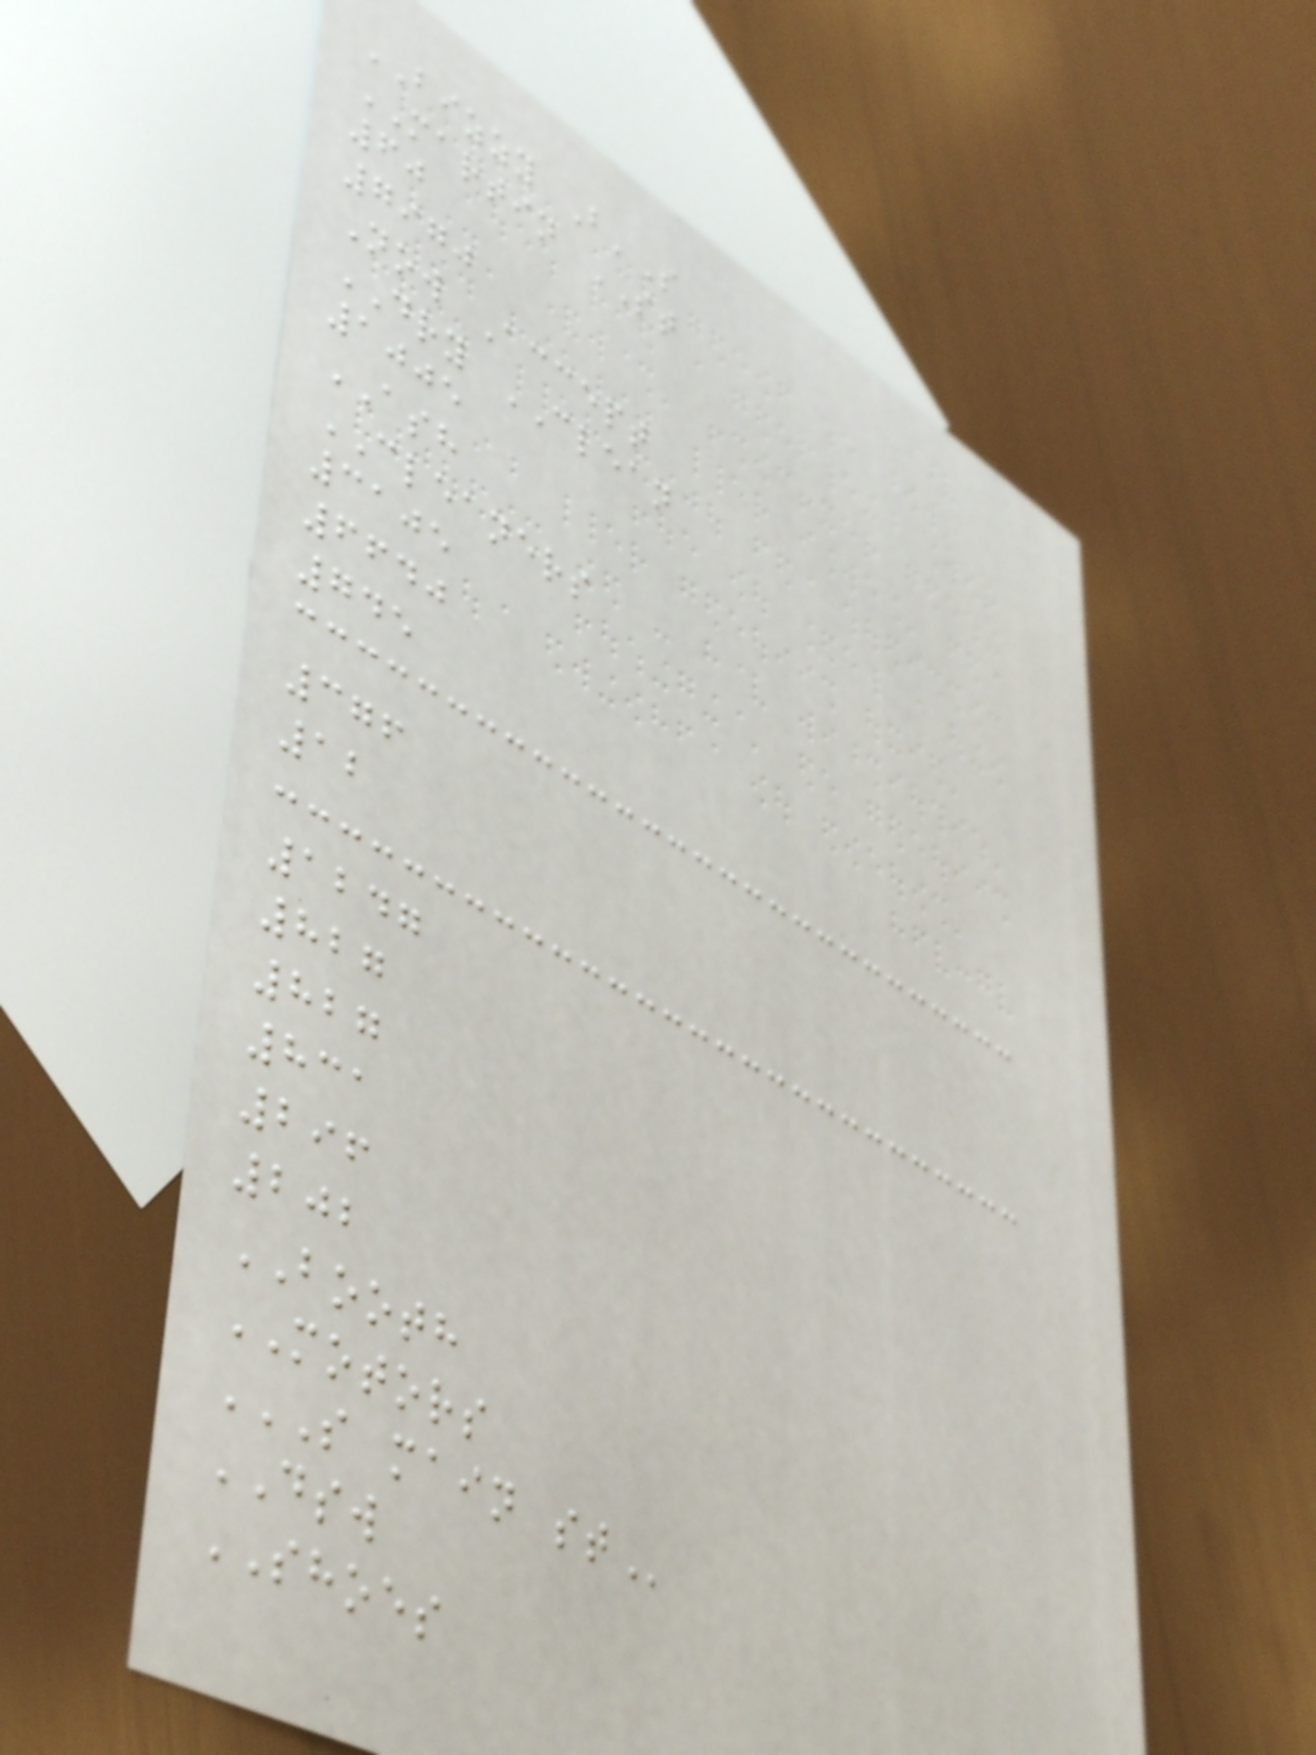BIZZY B'S
MARTIN ST
60
7970
Now Accept
DRY CLEAN
1005
ASH
CLEANERS
3105
6640
745
376
12
1247
827
827
831
296
202
BOOTH
MOTORS
S MAIN ST
DSW
SHOES
